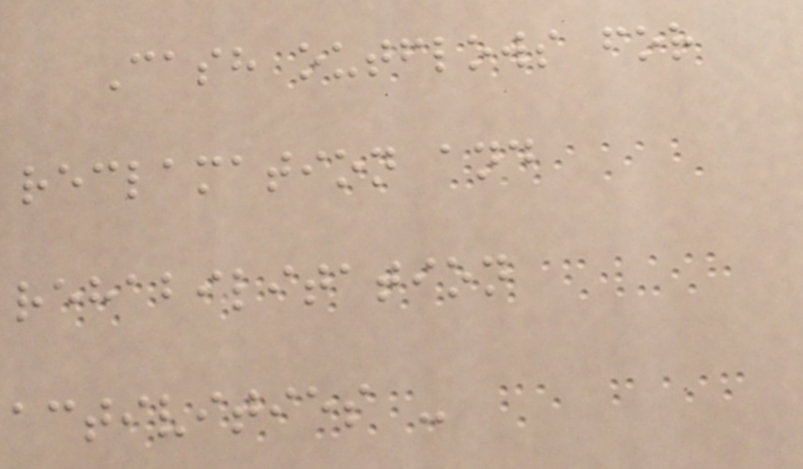Cash outflows for
reclamation and
rehabilitation
activities -
